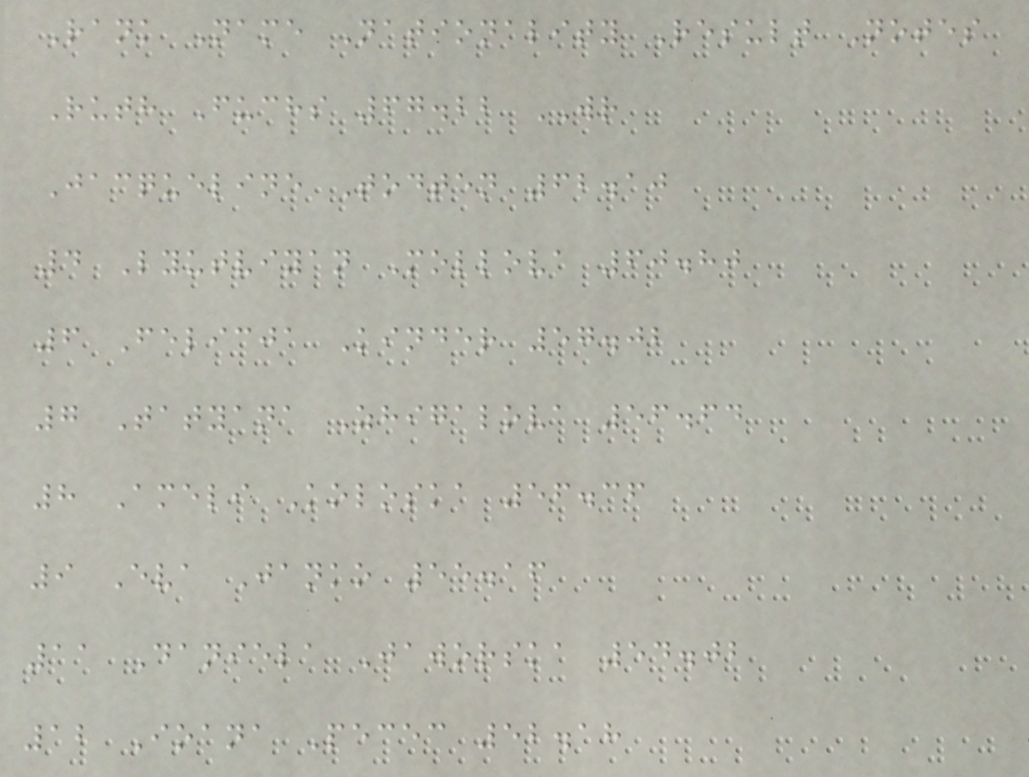Rank Name Nationality Result Notes
Ruth Fuchs 67.22 WR
Jacqueline Todten 62.10
4 Lyutviyan Mollova 60.80
6 Felicja Kinder 57.02
7 Tatyana Zhigalova 56.64
8 Ameli Koloska 56.36
9 Eva Janko 55.16
11 Daniela Jaworska 54.02
12 Ioana Pecec 52.18
